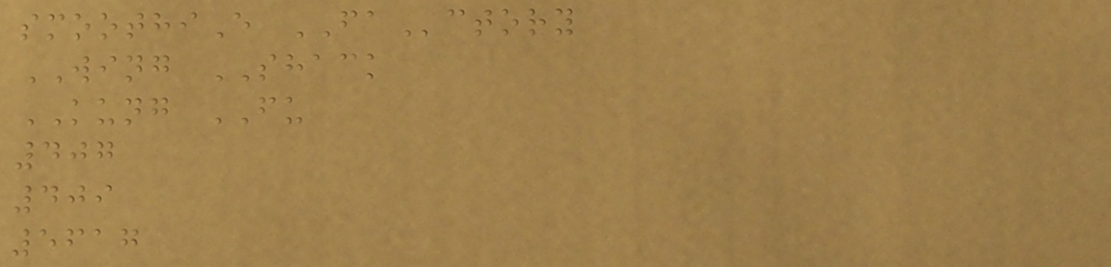smoothiE FActory
WING SHACK
KUNG FU
407
409
5617
